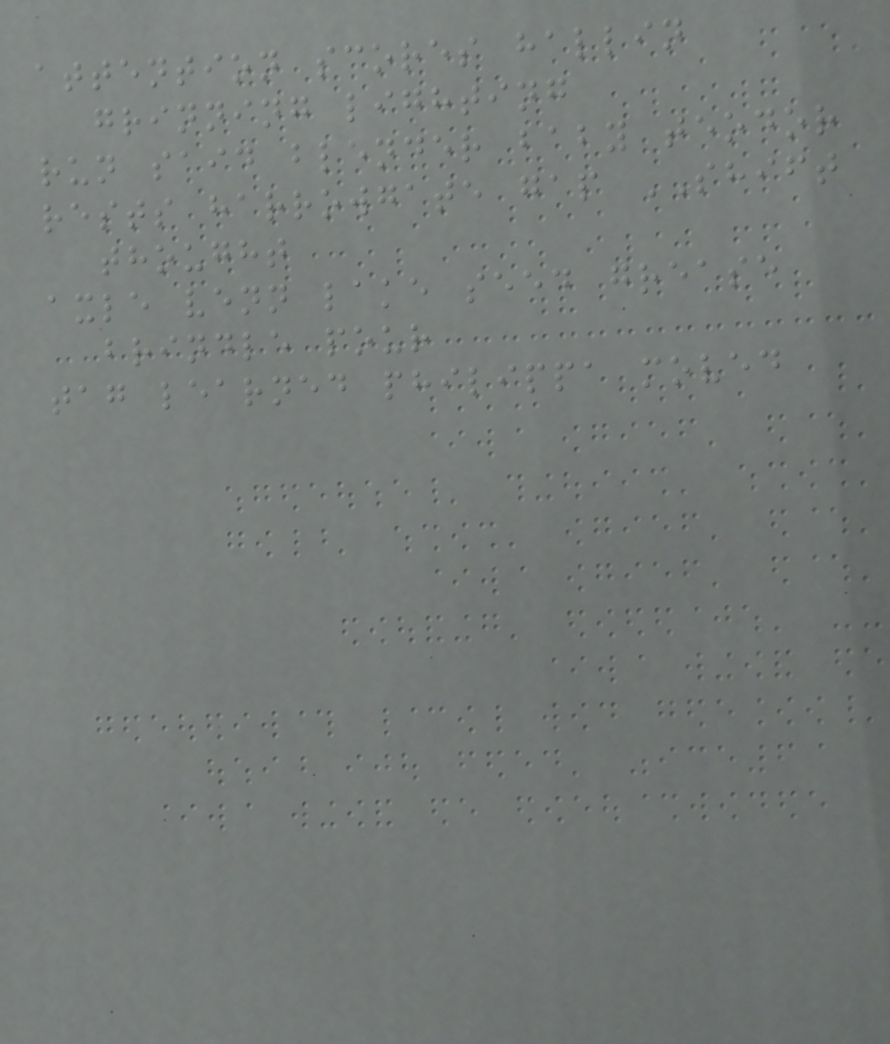attention scores hallin
grinning lighting
run said blender baby teodor
rests harrowgate gap SHIFT
thought
axle venn lake seed grease
brindle pour
tag learned philippa moved
